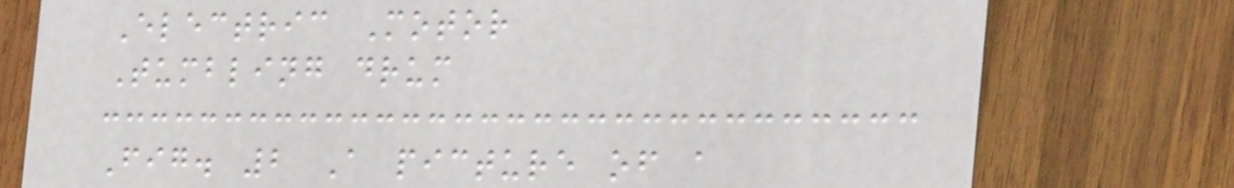Electric Motor
Tumbling drum
Fig. 2 A picture of a
